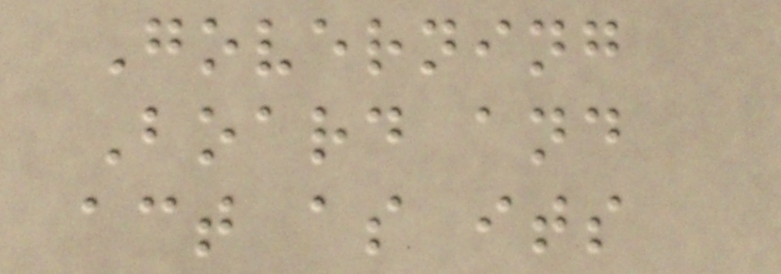Governing
Board and
act as its
